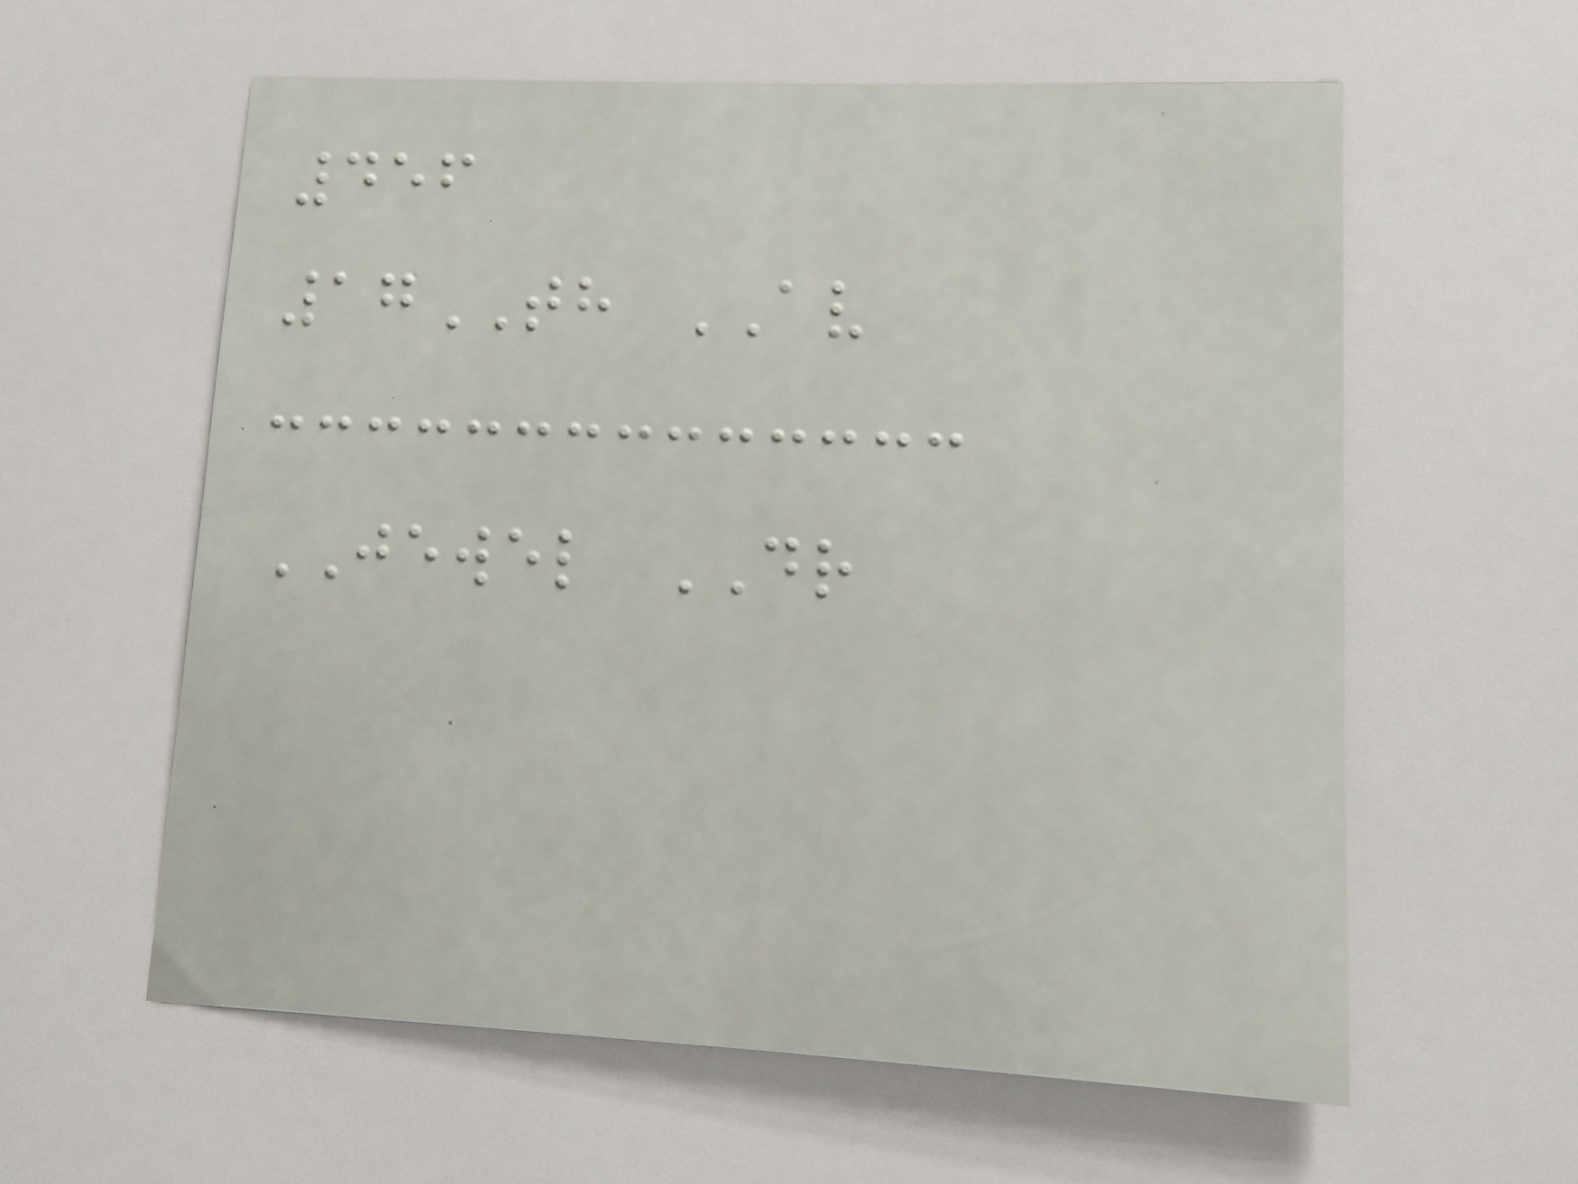456
17TH AV
JEWEL DR
